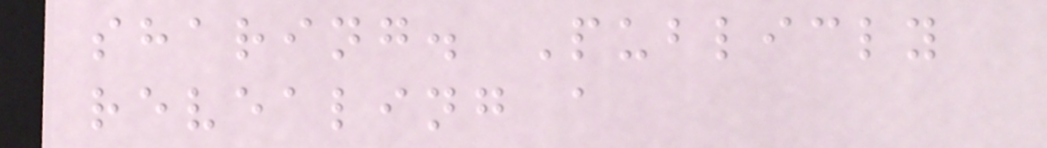sharing. Publicly
revealing a
